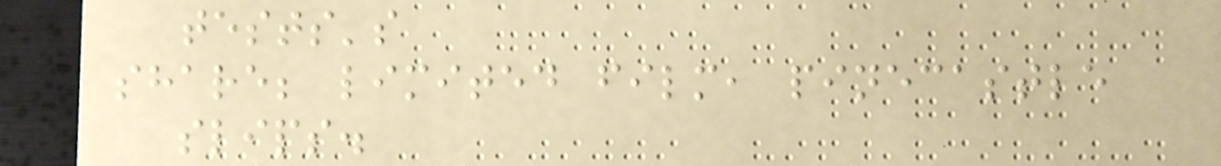tests's
share; limited film, pinecastle
slips.
